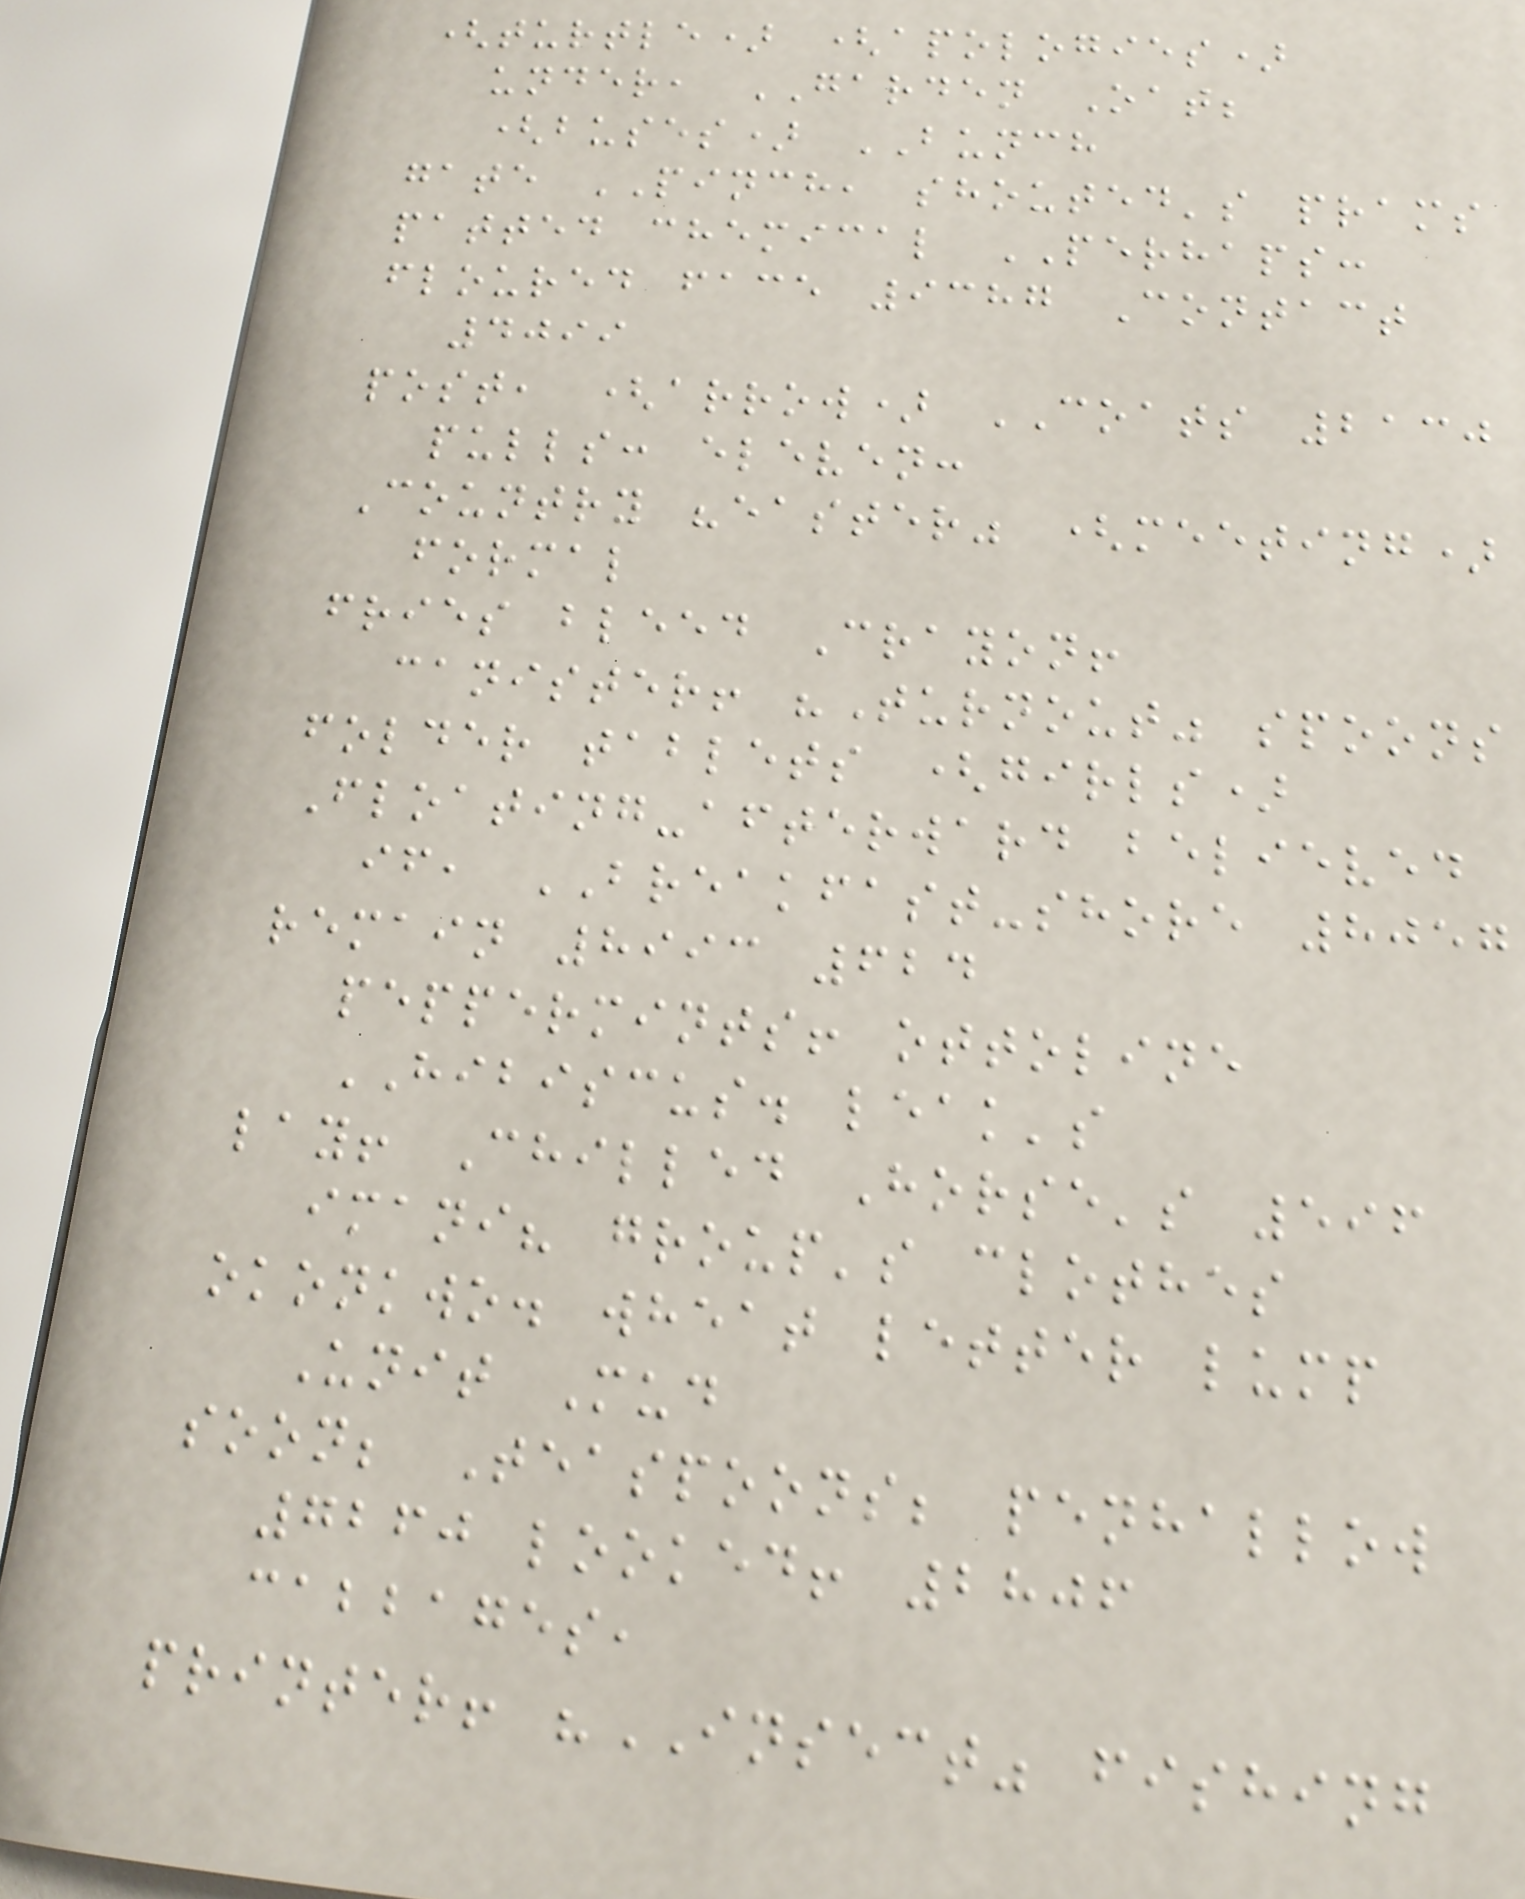(turtle) (apologies)
under, GARDEN Oat;
(buses) BUNCH
gate PINCH, shouted's prams
patted chemical PERHAPS:
floured face 9387 Contact
4099
post, (arrow) COATS 2130
pulls: eleven:
Country "easter" (meeting)
formal
fries bleed Crayon!
canister! "Turnout" spoons
folder tablets (girls)
Floating-afterward believed
if, BREAKFAST-shore 8057
remain 8993 624
peppermints! ottoline
HIBISCUS. leak's
lay! Chilled Horse's 596
imani? group's clothes
okonkwo. wheat letter lump
Unit Mud
soon; Teaspoons; penhallow
7260 looked! 2806
cabbages,
printer! "INSECT" fishing
